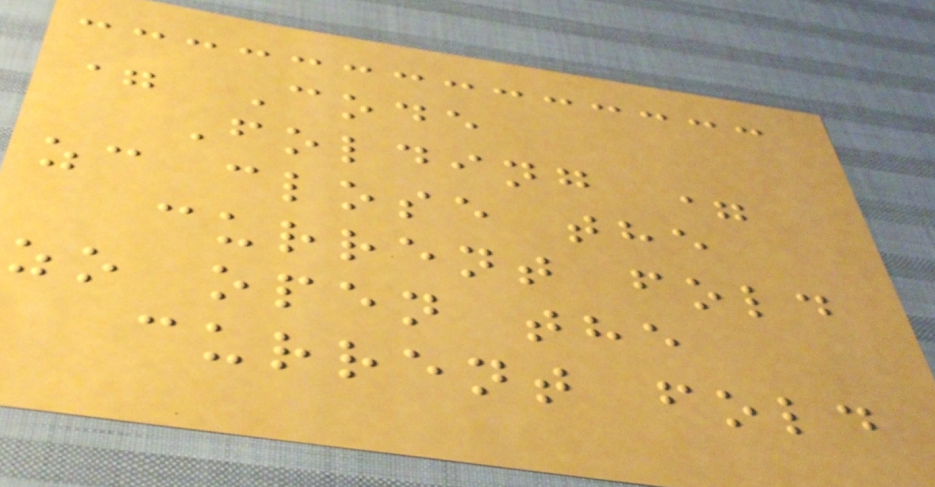= Code
Folding =
zc close the
current fold
zo open the
current fold
